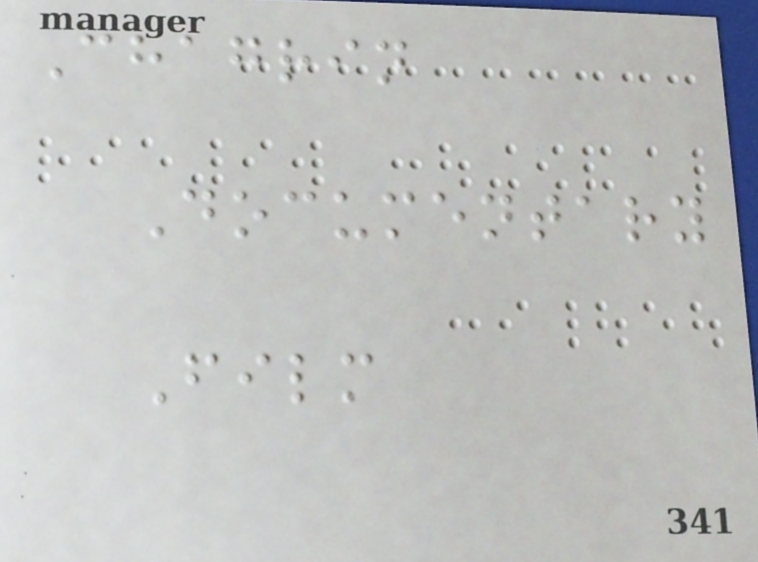Chagrin
Documentary
Film
